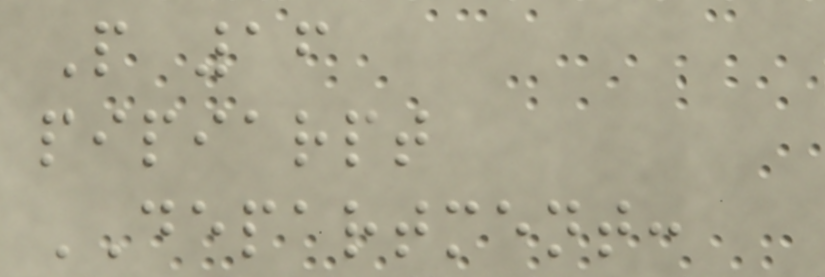P 16
pipiarpt
DEPARTMENT:
